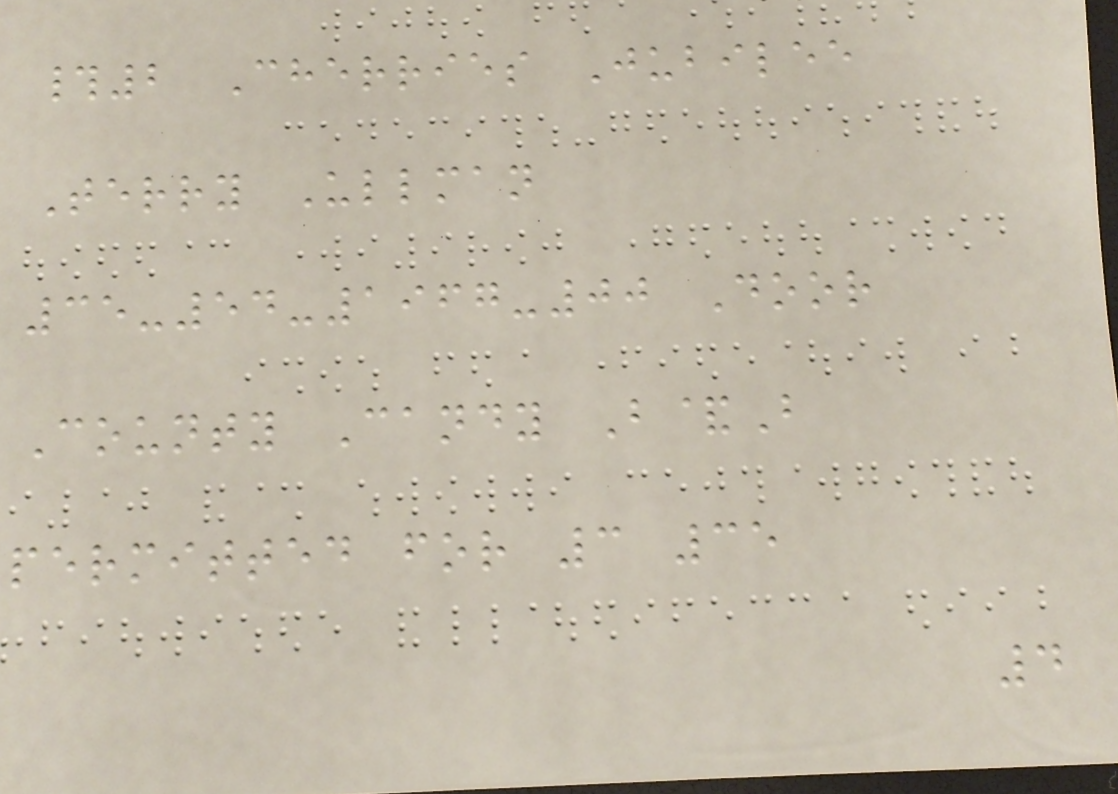#2 Cherries Jubilee
Terry Ullman
35-54-1967-00 Door
County Candy B&B
permitted for 3 35
4
